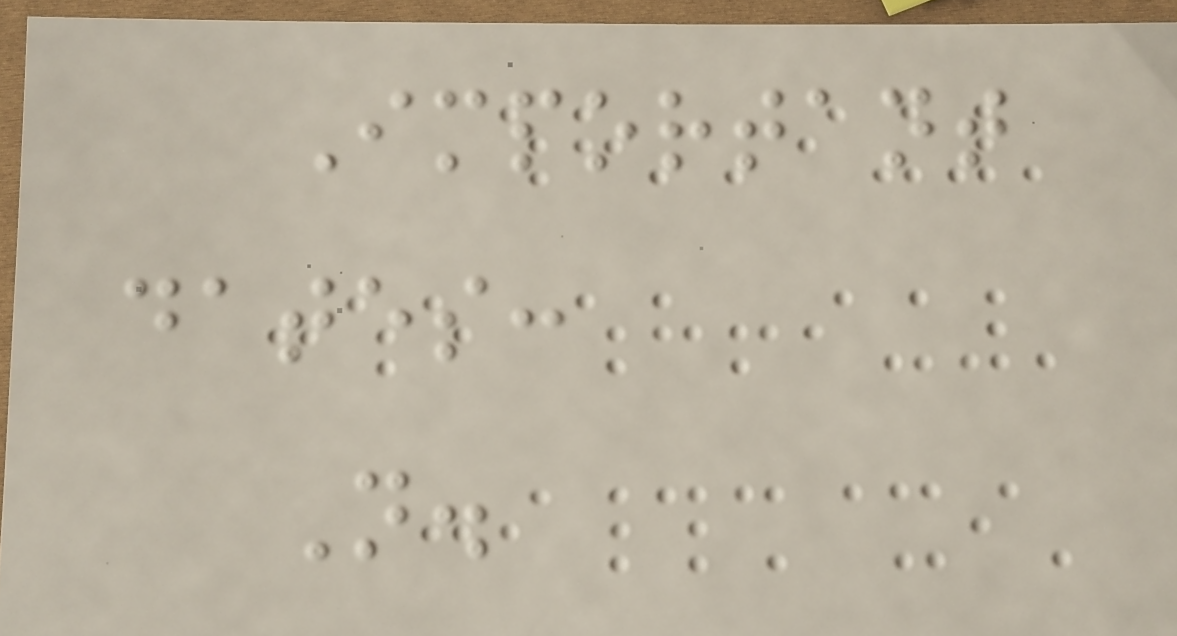Important
dates:
N.
